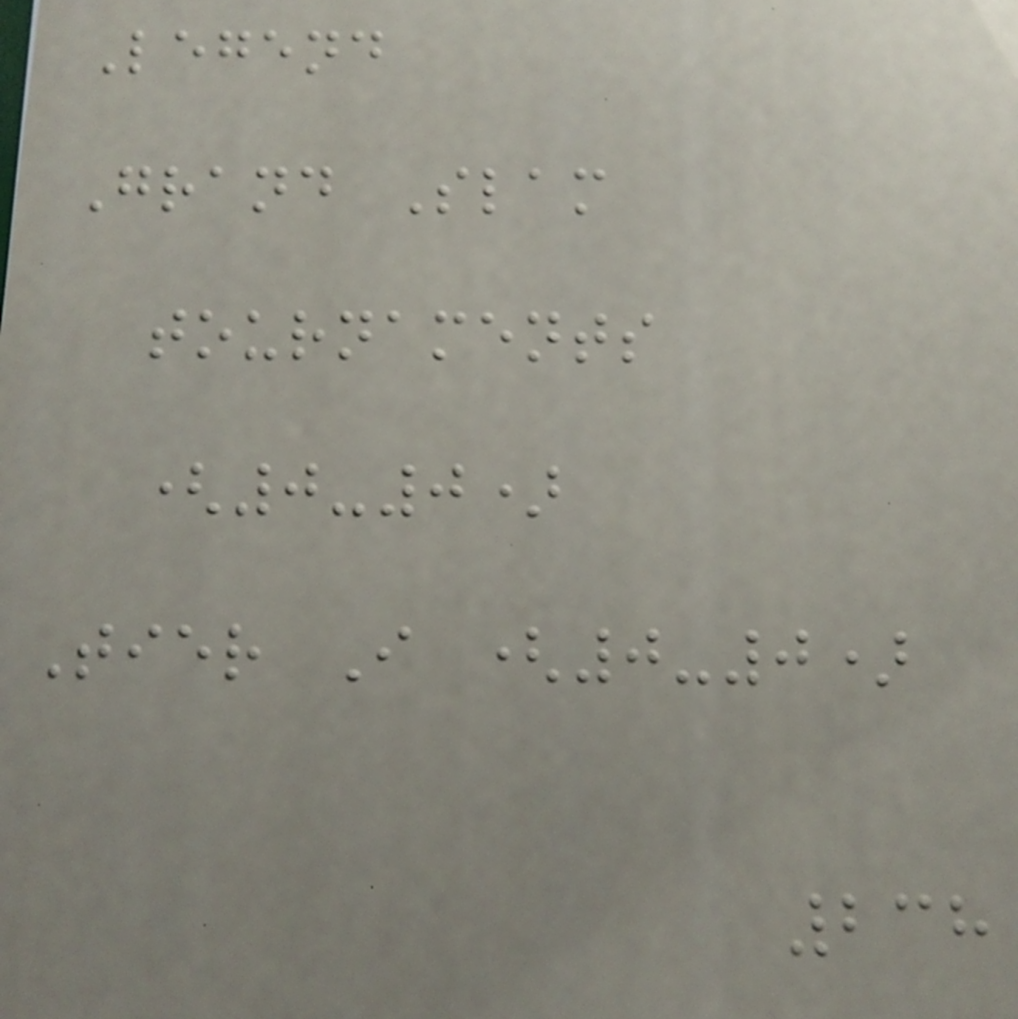Legend
Grand Slam
tournaments
(0-0)
Tier I (0-0)
238
